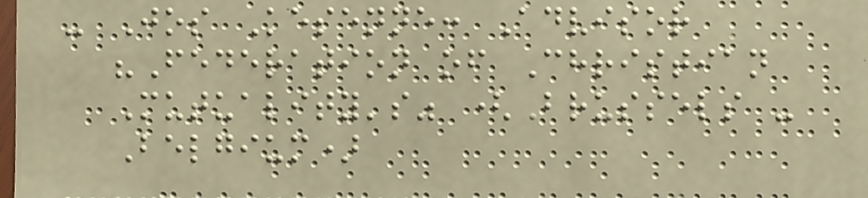- Jos Kesenne: Advisor
"Federation of Christian
Mutuality's" (Brussels -
Belgium)
